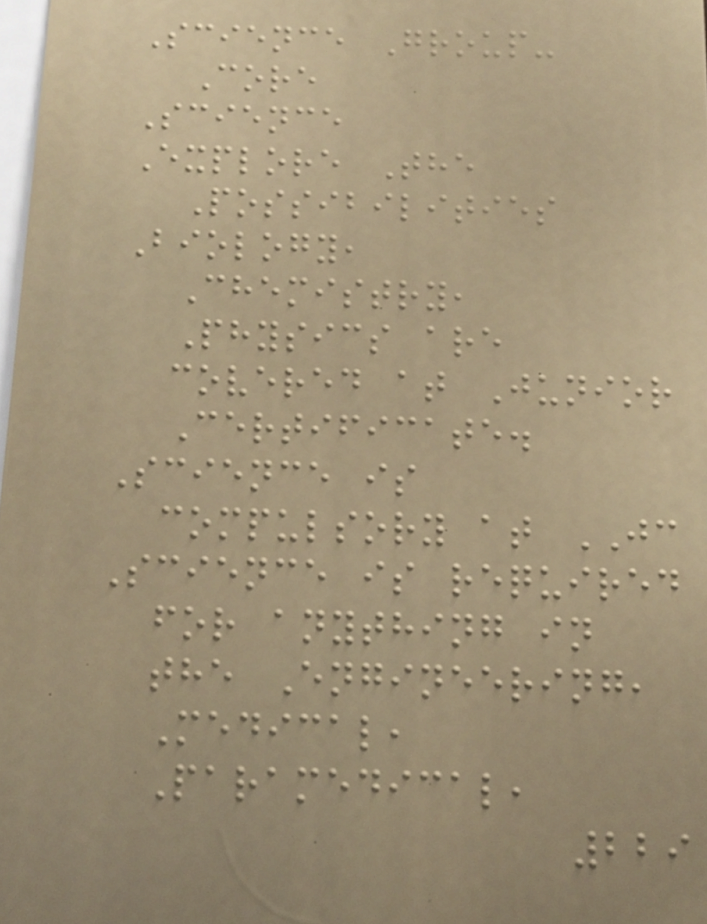Science Group-
Core
Science
Explore The
Possibilities
Biology,
Chemistry,
Physics are
covered at Junior
Certificate.
Science is
compulsory at JC
Science is required
for anything in
the Engineering,
Medical,
Paramedical,
229
